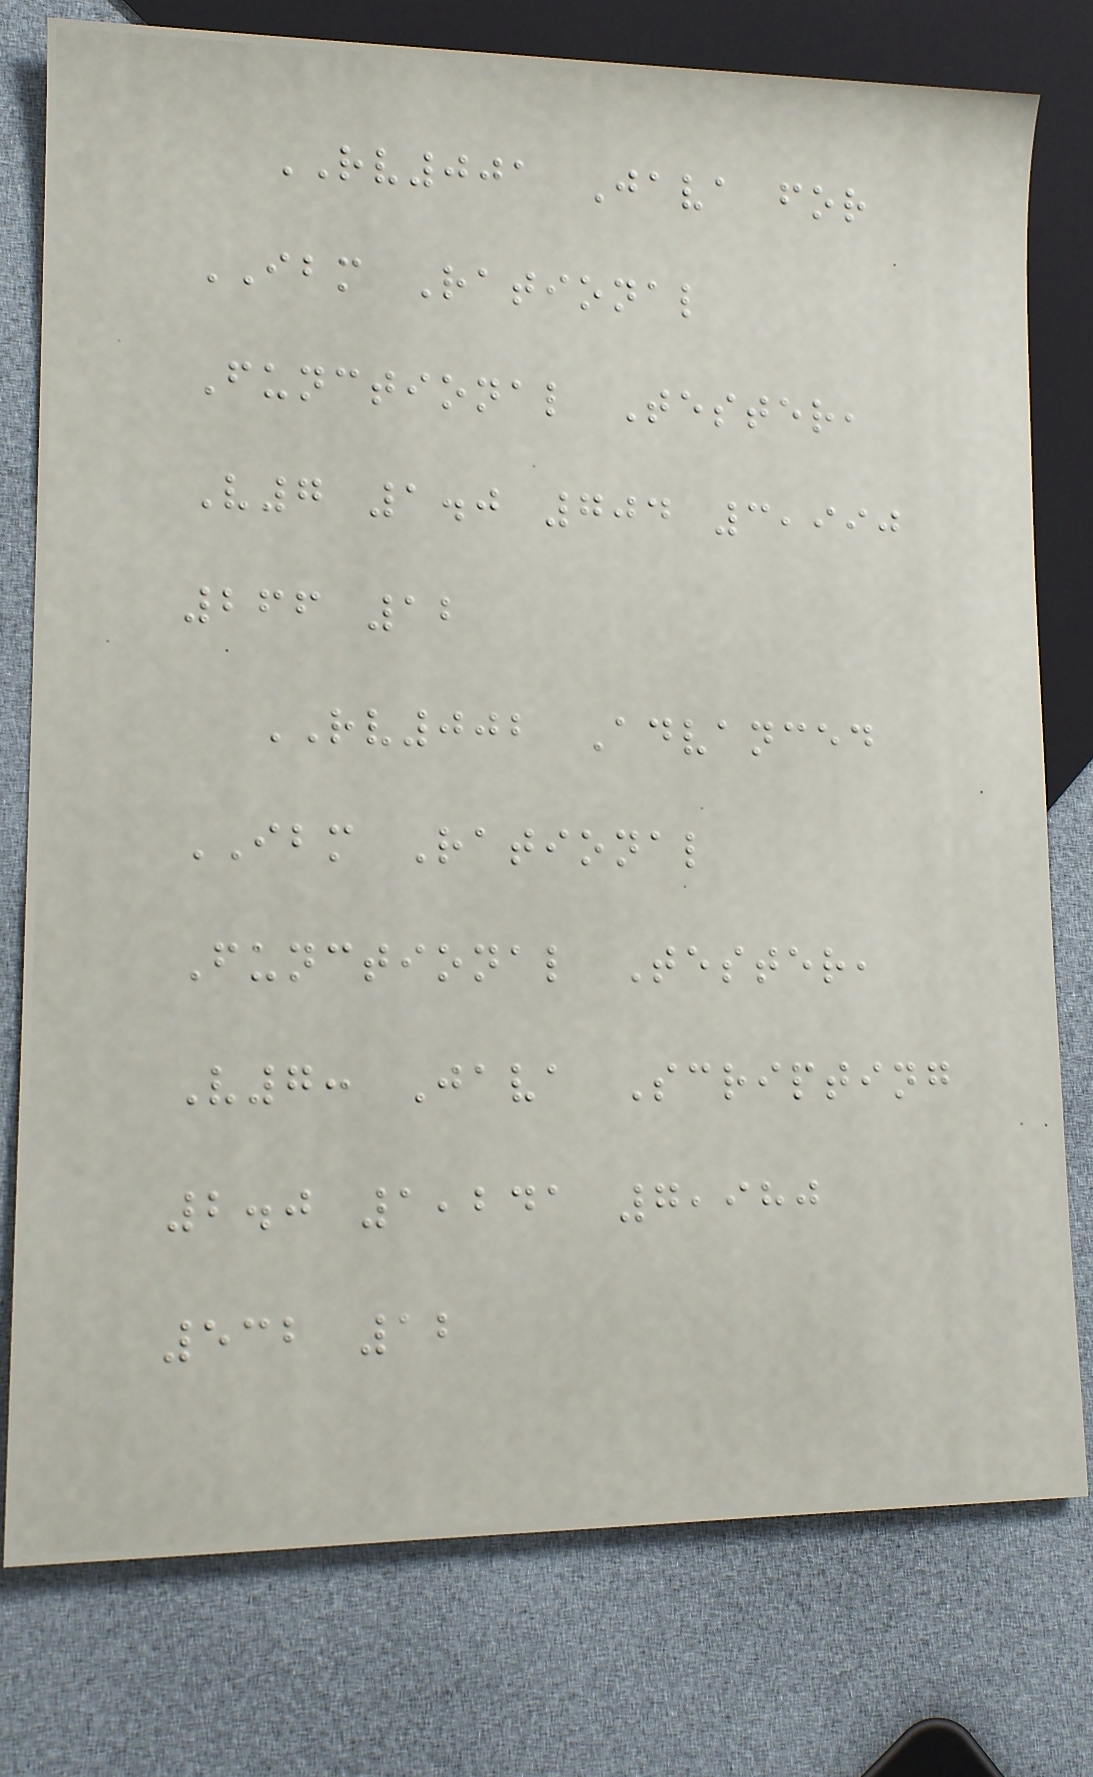RV001 Java for
IBM Rational
Functional Tester,
V7 1.0 704 3,990
266 12
RV002 Advanced
IBM Rational
Functional Tester,
V7: Java Scripting
2.0 1,241 7,980
532 12
